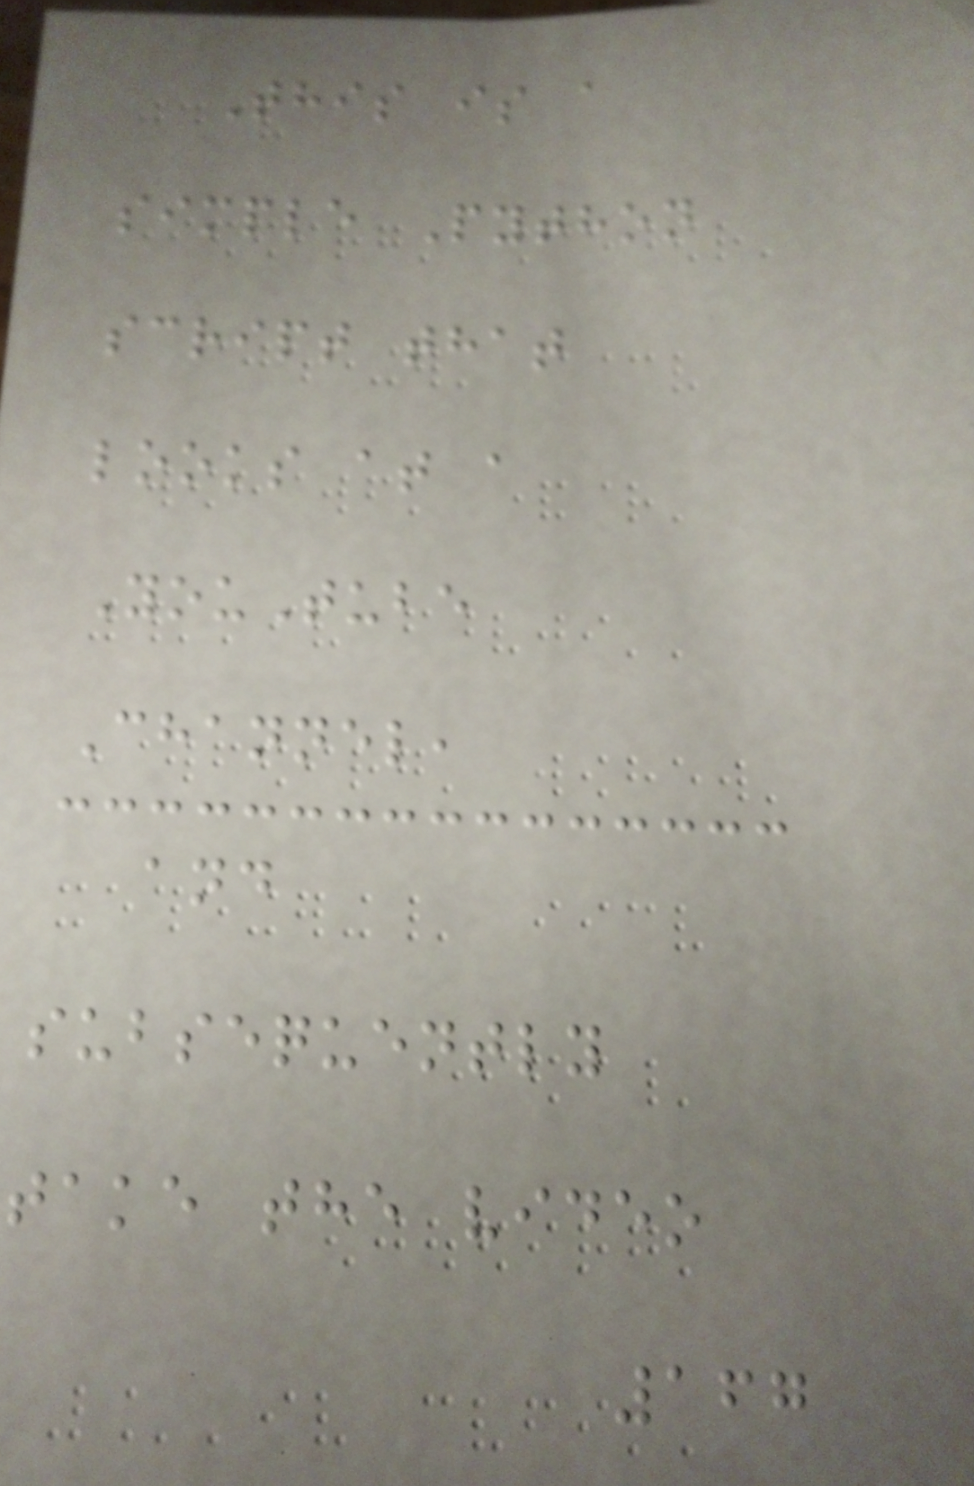This is a
simple Python
script that
looks at a
YouTube
Channel,
and
subsequently
take the video
167
